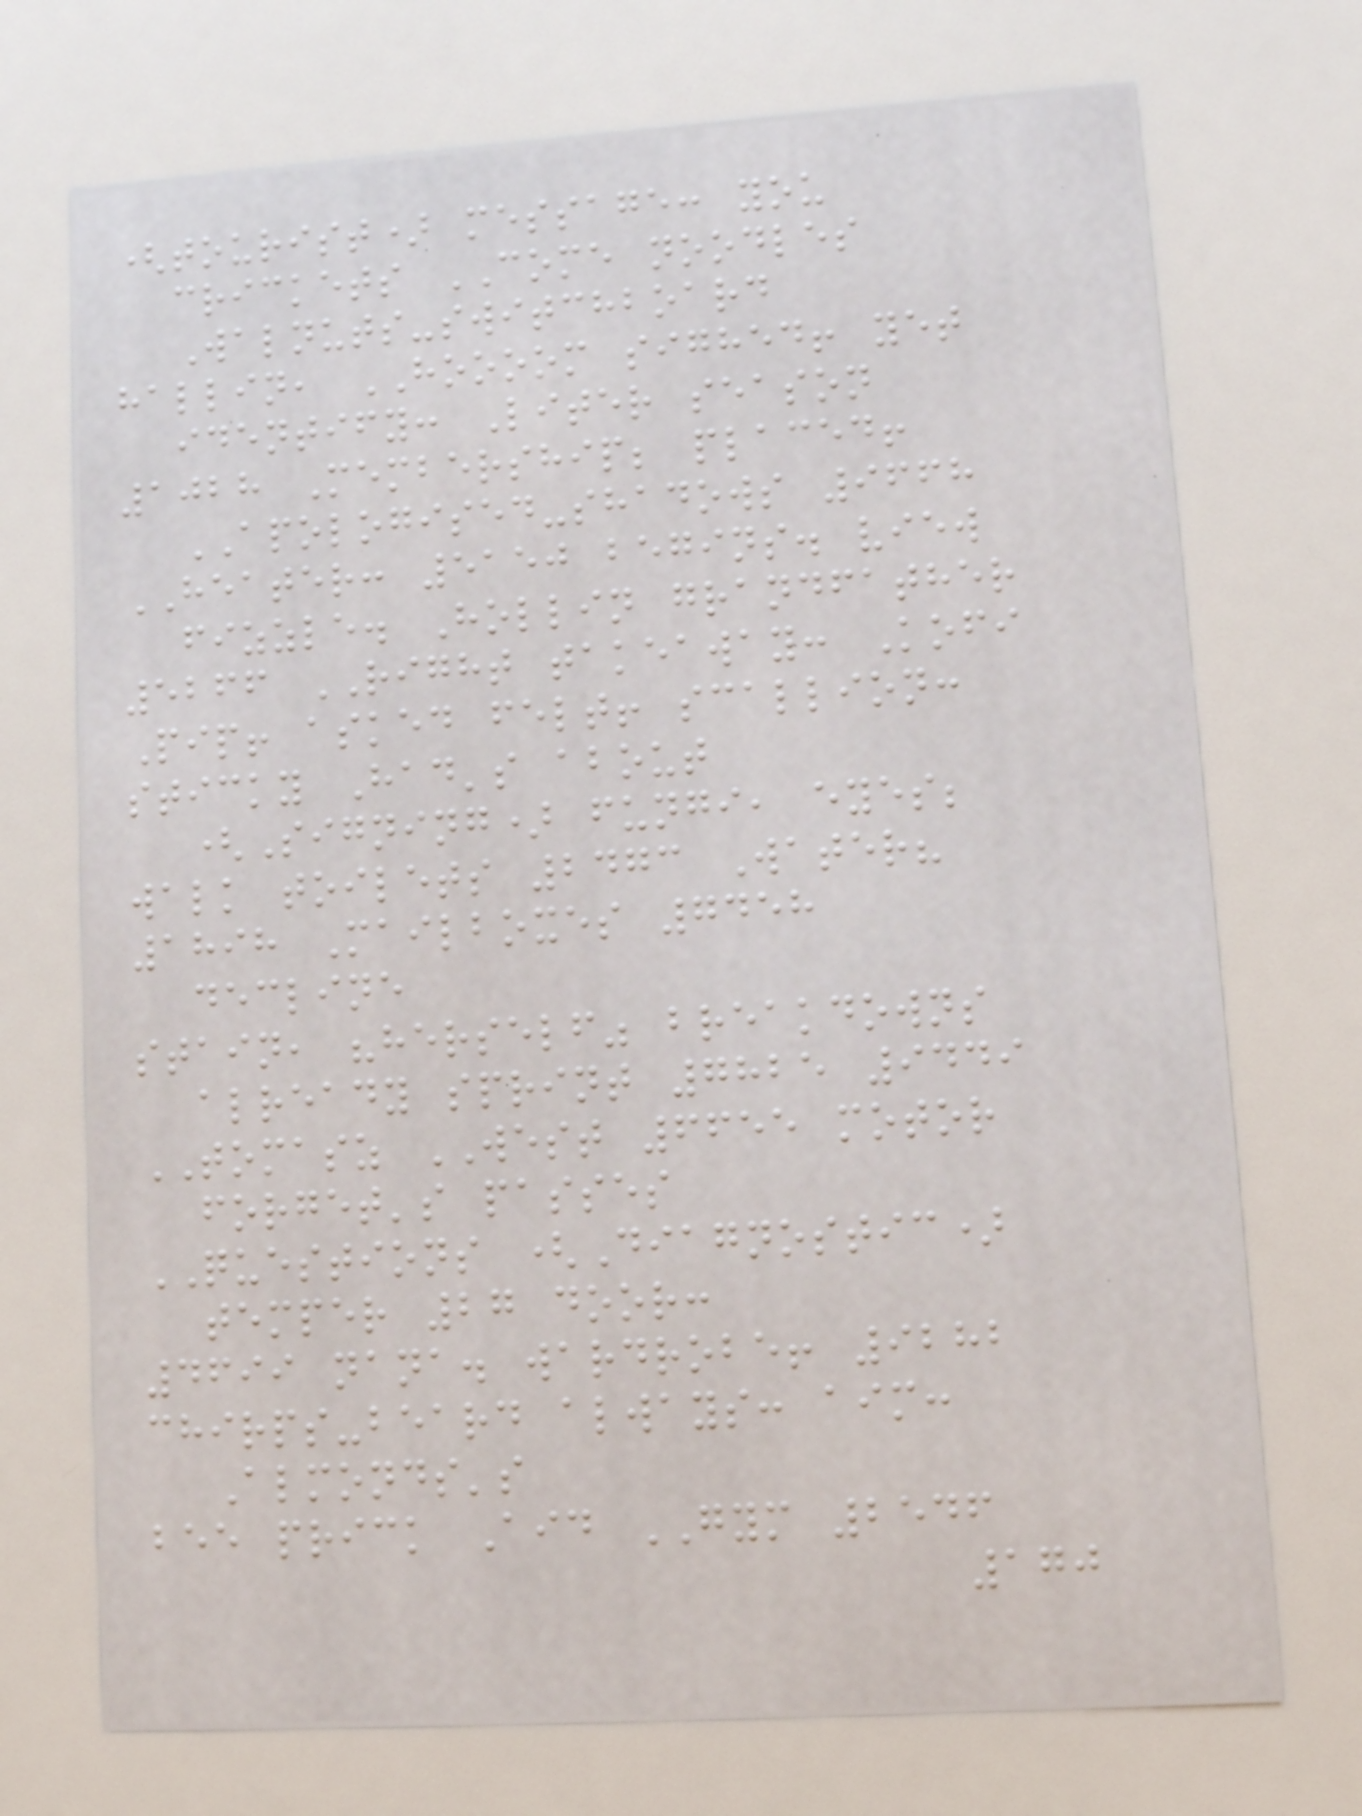(tourist) message: you
crickets COME noodles
Walnuts-switchboard
hallin, HOOOOM sighed! yet
identify: Liter season
1028 Membership; placed!
APOLOGISED-shadows 9668
HEATER: 5150 begins. view
fizzle. Hollin grandfather
5266 RIGHT takeaway: Kofi
Pip! asked felt! scallion:
sticky Had's about
(Signing) fungi, eyes;
walk toilets 2473 Water?
1898 Mailboxes 7458
decline
stain, "herself" breakdowns
already sprint 7825 9449
TOMASZ WEST 6655 motor
forget's passes
QUESTIONS (Diagnostic)
temper 27 door:
4699 nana. wardrobe! 9282
chirps-beard always: aim:
Almonds's
bee prick Aid GYM 2546
170
